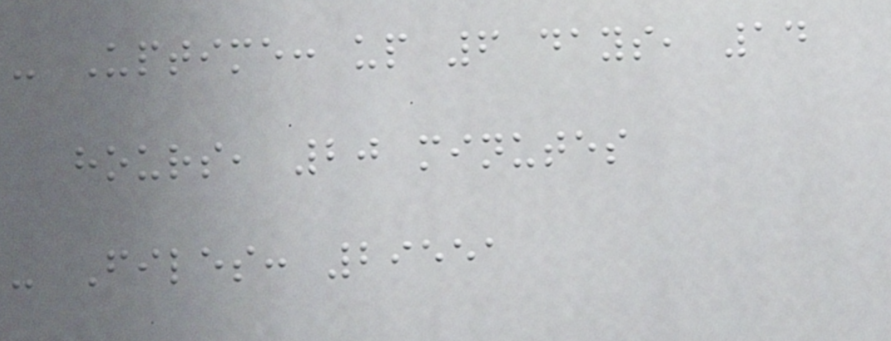- Uptime: up 6 days, 14
hours, 20 minutes
- Files: 29551
